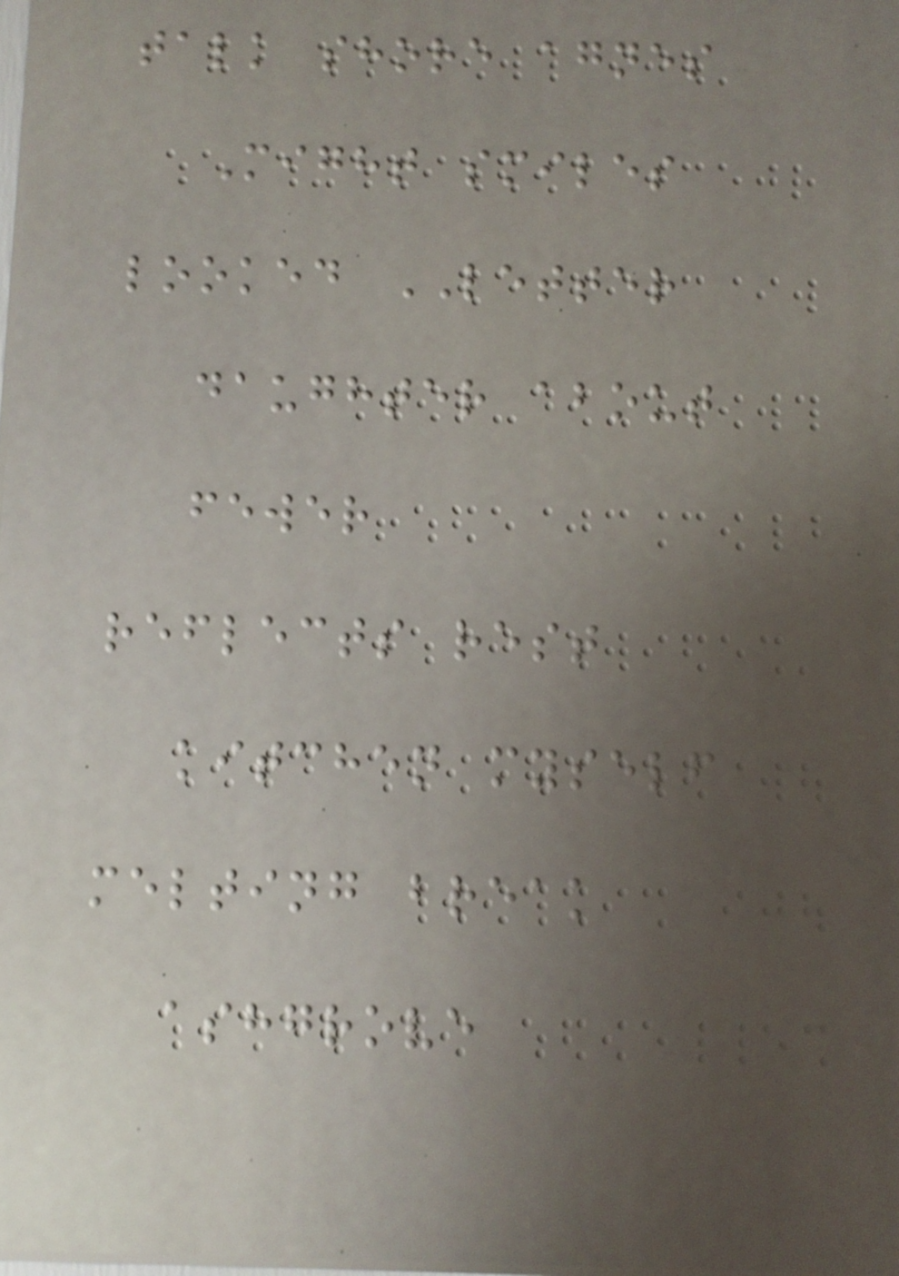talk shore agnes
Might smiles
looked LETTER
daughter about
fewer
reflects rest
kitchen myself
melting break
ashgrove
